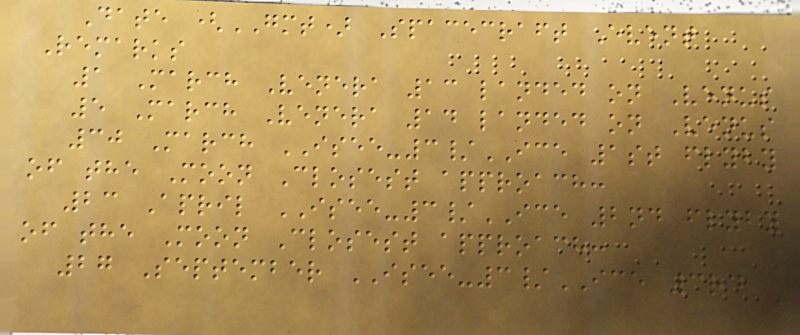Date (GMT) Spacecraft Event
Remarks
1 March Venera 13 landed on Venus
5 March Venera 14 landed on Venus
30 March ISEE-3/ICE 1st flyby
of the Moon Closest approach:
23 April ISEE-3/ICE 2nd flyby
of the Moon Closest approach:
27 September ISEE-3/ICE 3rd
